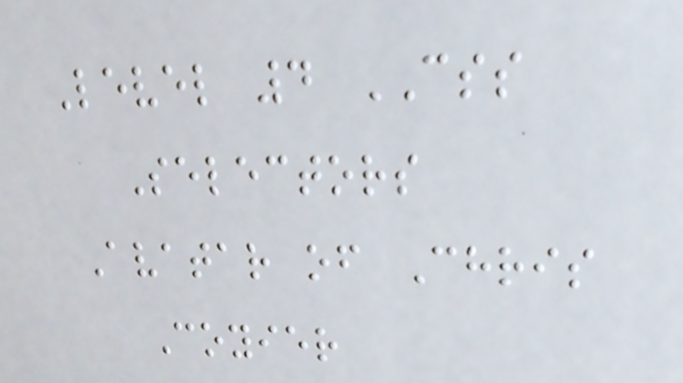Level 4 CSS
Selectors
Avatar of Chris
Coyier
